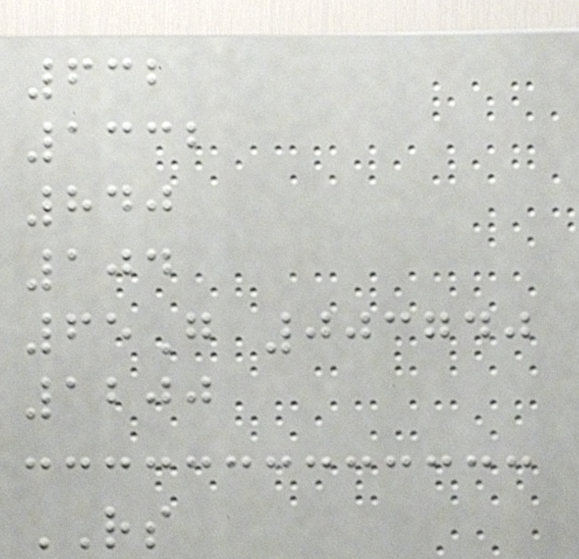632
1332
840
104
65G 003740
1200
RS
